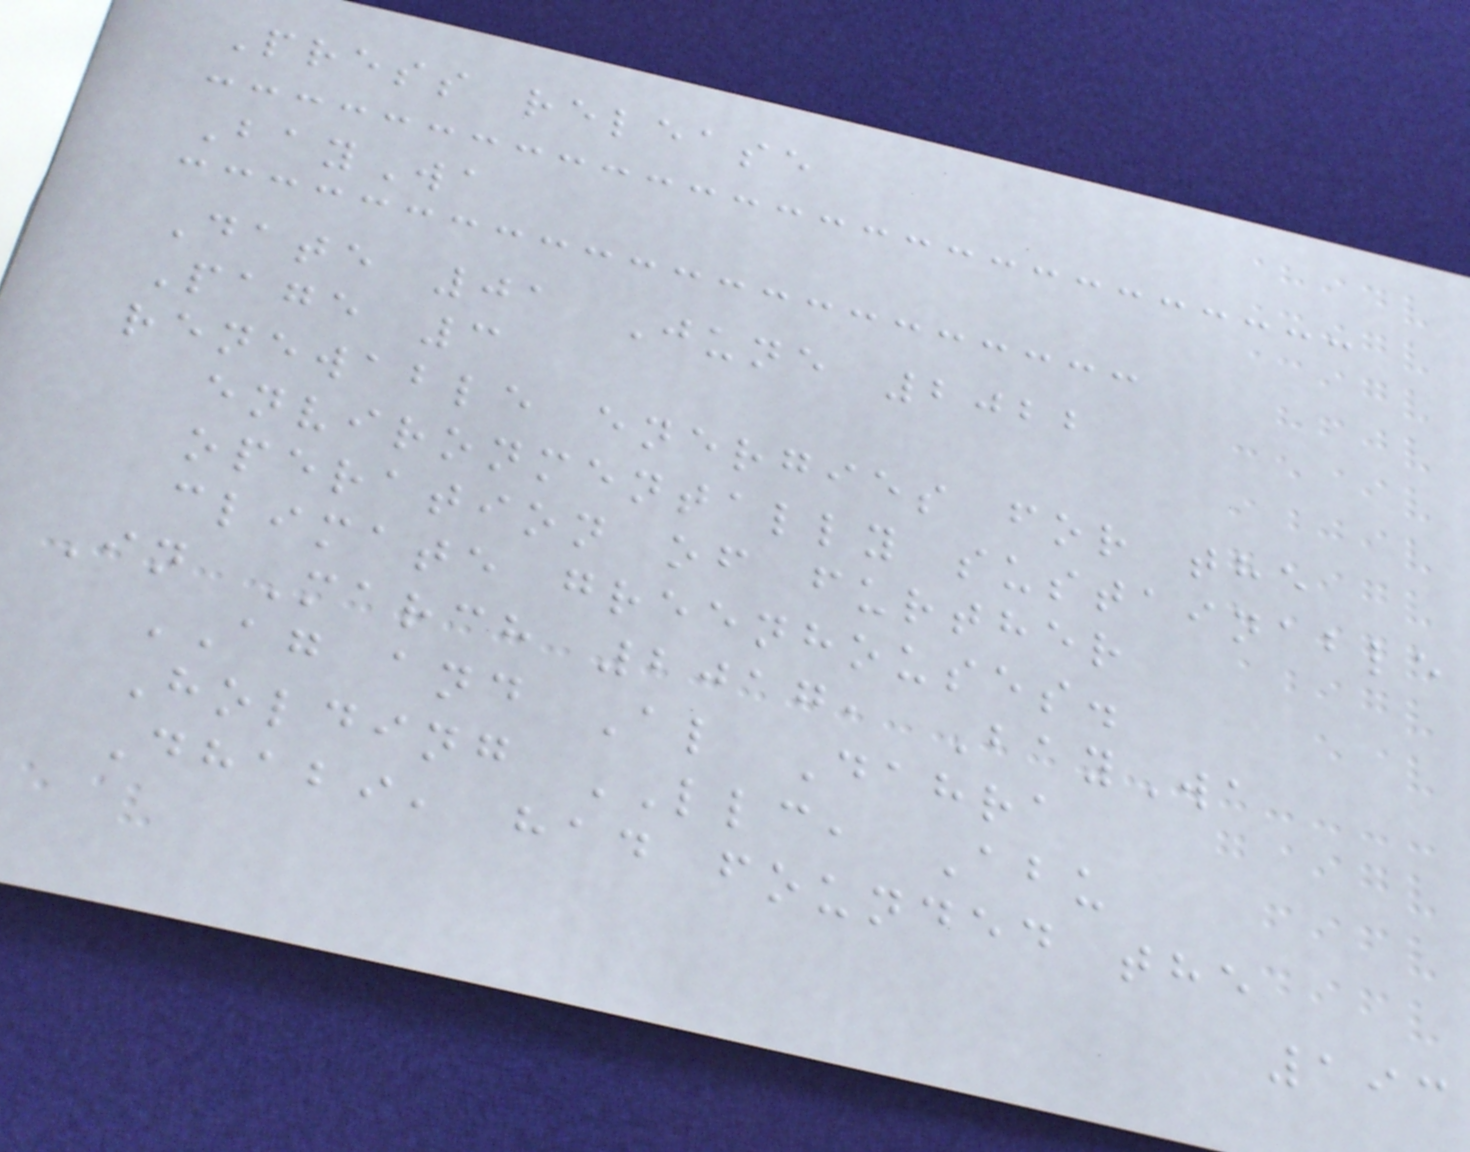Press release
BayWa
Date 01 June 2022
Page 3
renewable energies for the
environmentally sustainable
operation of further
climate greenhouses.
In March 2017, BayWa
AG and Al Dahra
Holding LLC, Abu
Dhabi, had founded the
193
